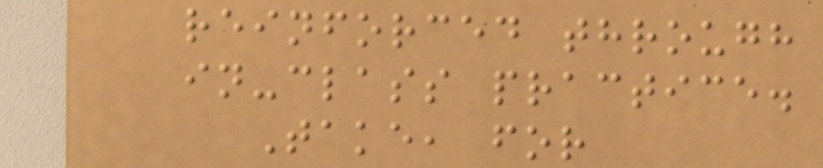reinforced through
in-class practice.
Take, for
